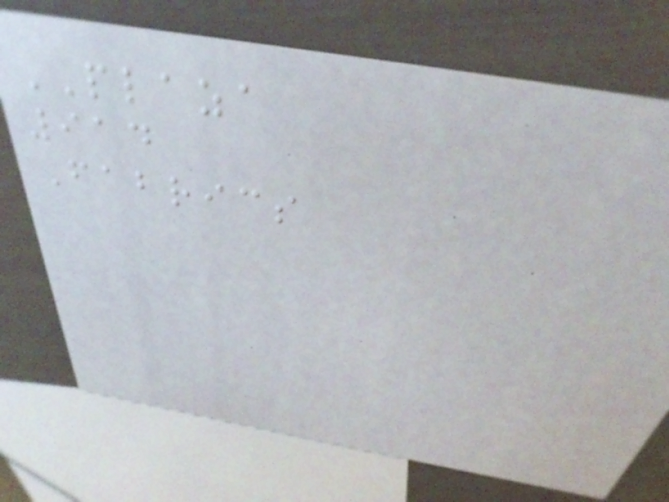PLAZA
914
Fabrics
